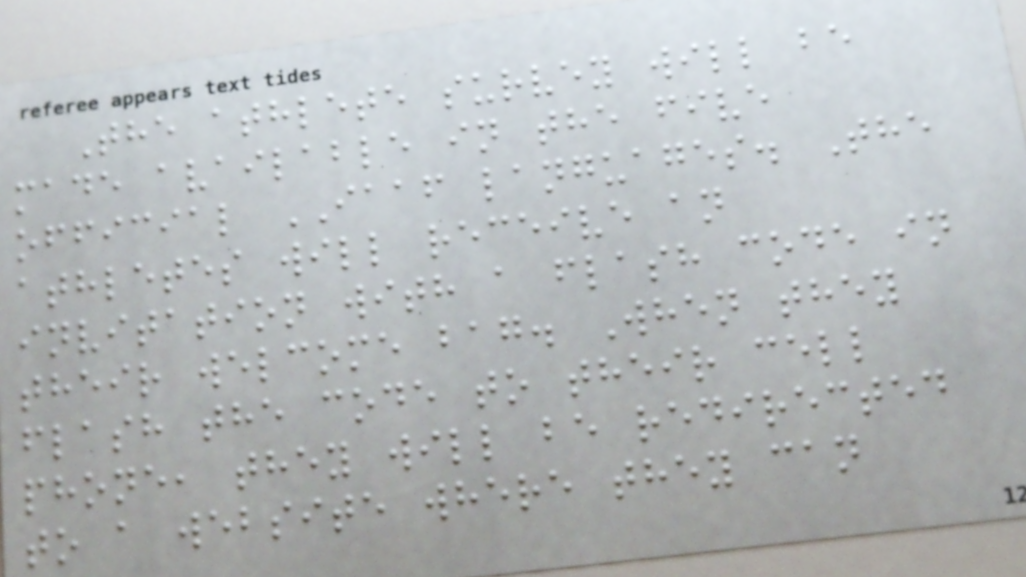The athlete survey will be
made available in the five
official IAAF languages. The
athletes will receive an
invitation with a flash code in
their welcome bag. When they
flash the code to their cell
phone, they will be redirected
to a website where they can
